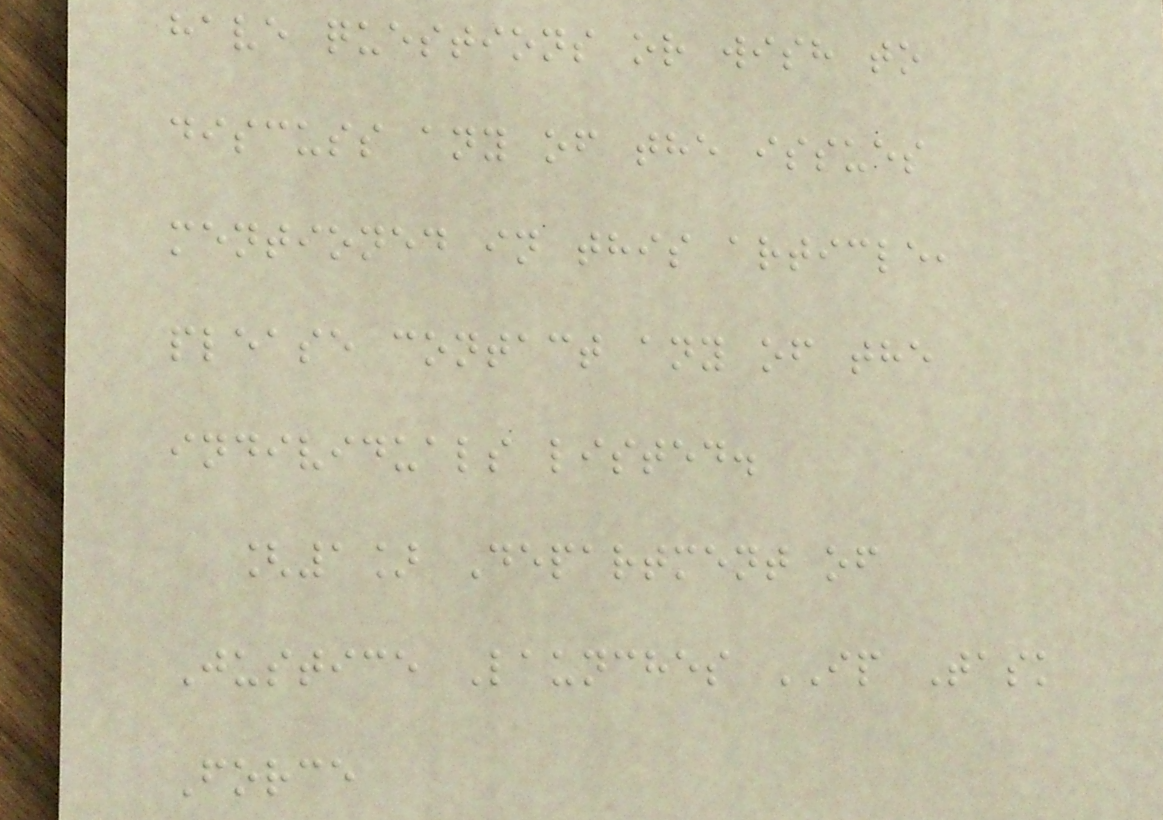have questions or wish to
discuss any of the issues
mentioned in this article,
please contact any of the
individuals listed.
[1] Department of
Justice Launches IP Task
Force
